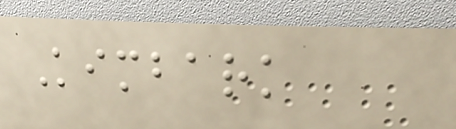Kimbark
